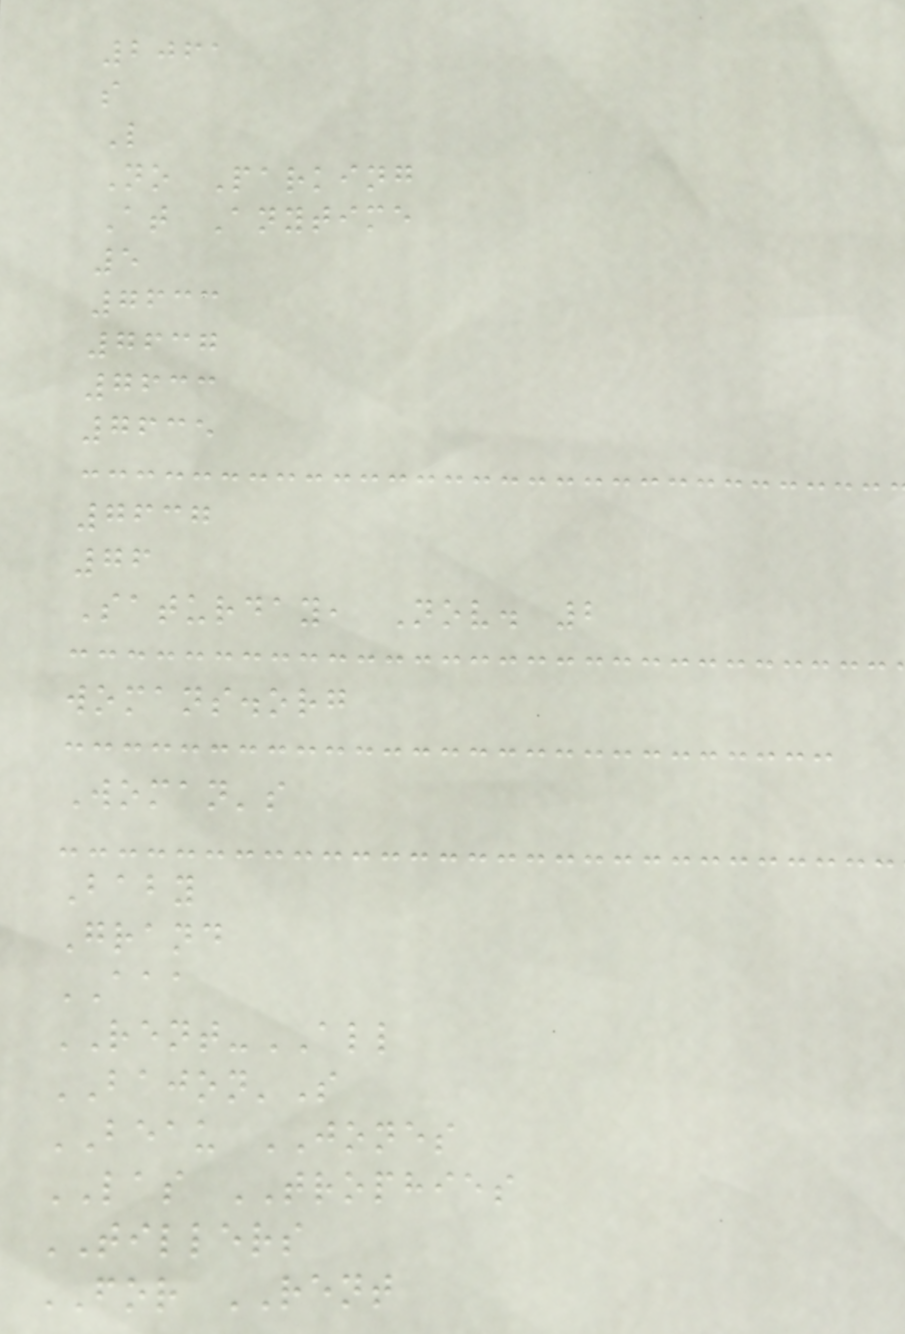2061
s
L
No Parking
At Anytime
5
7633
7637
7633
7635
7637
76
Saturday, Nov. 2
womans.org
Woman's
Baby
Grand
AAA
RENT-ALL
BAJON'S
BEAU JONES
LAS TROPHIES
TILLERS
FOR RENT
